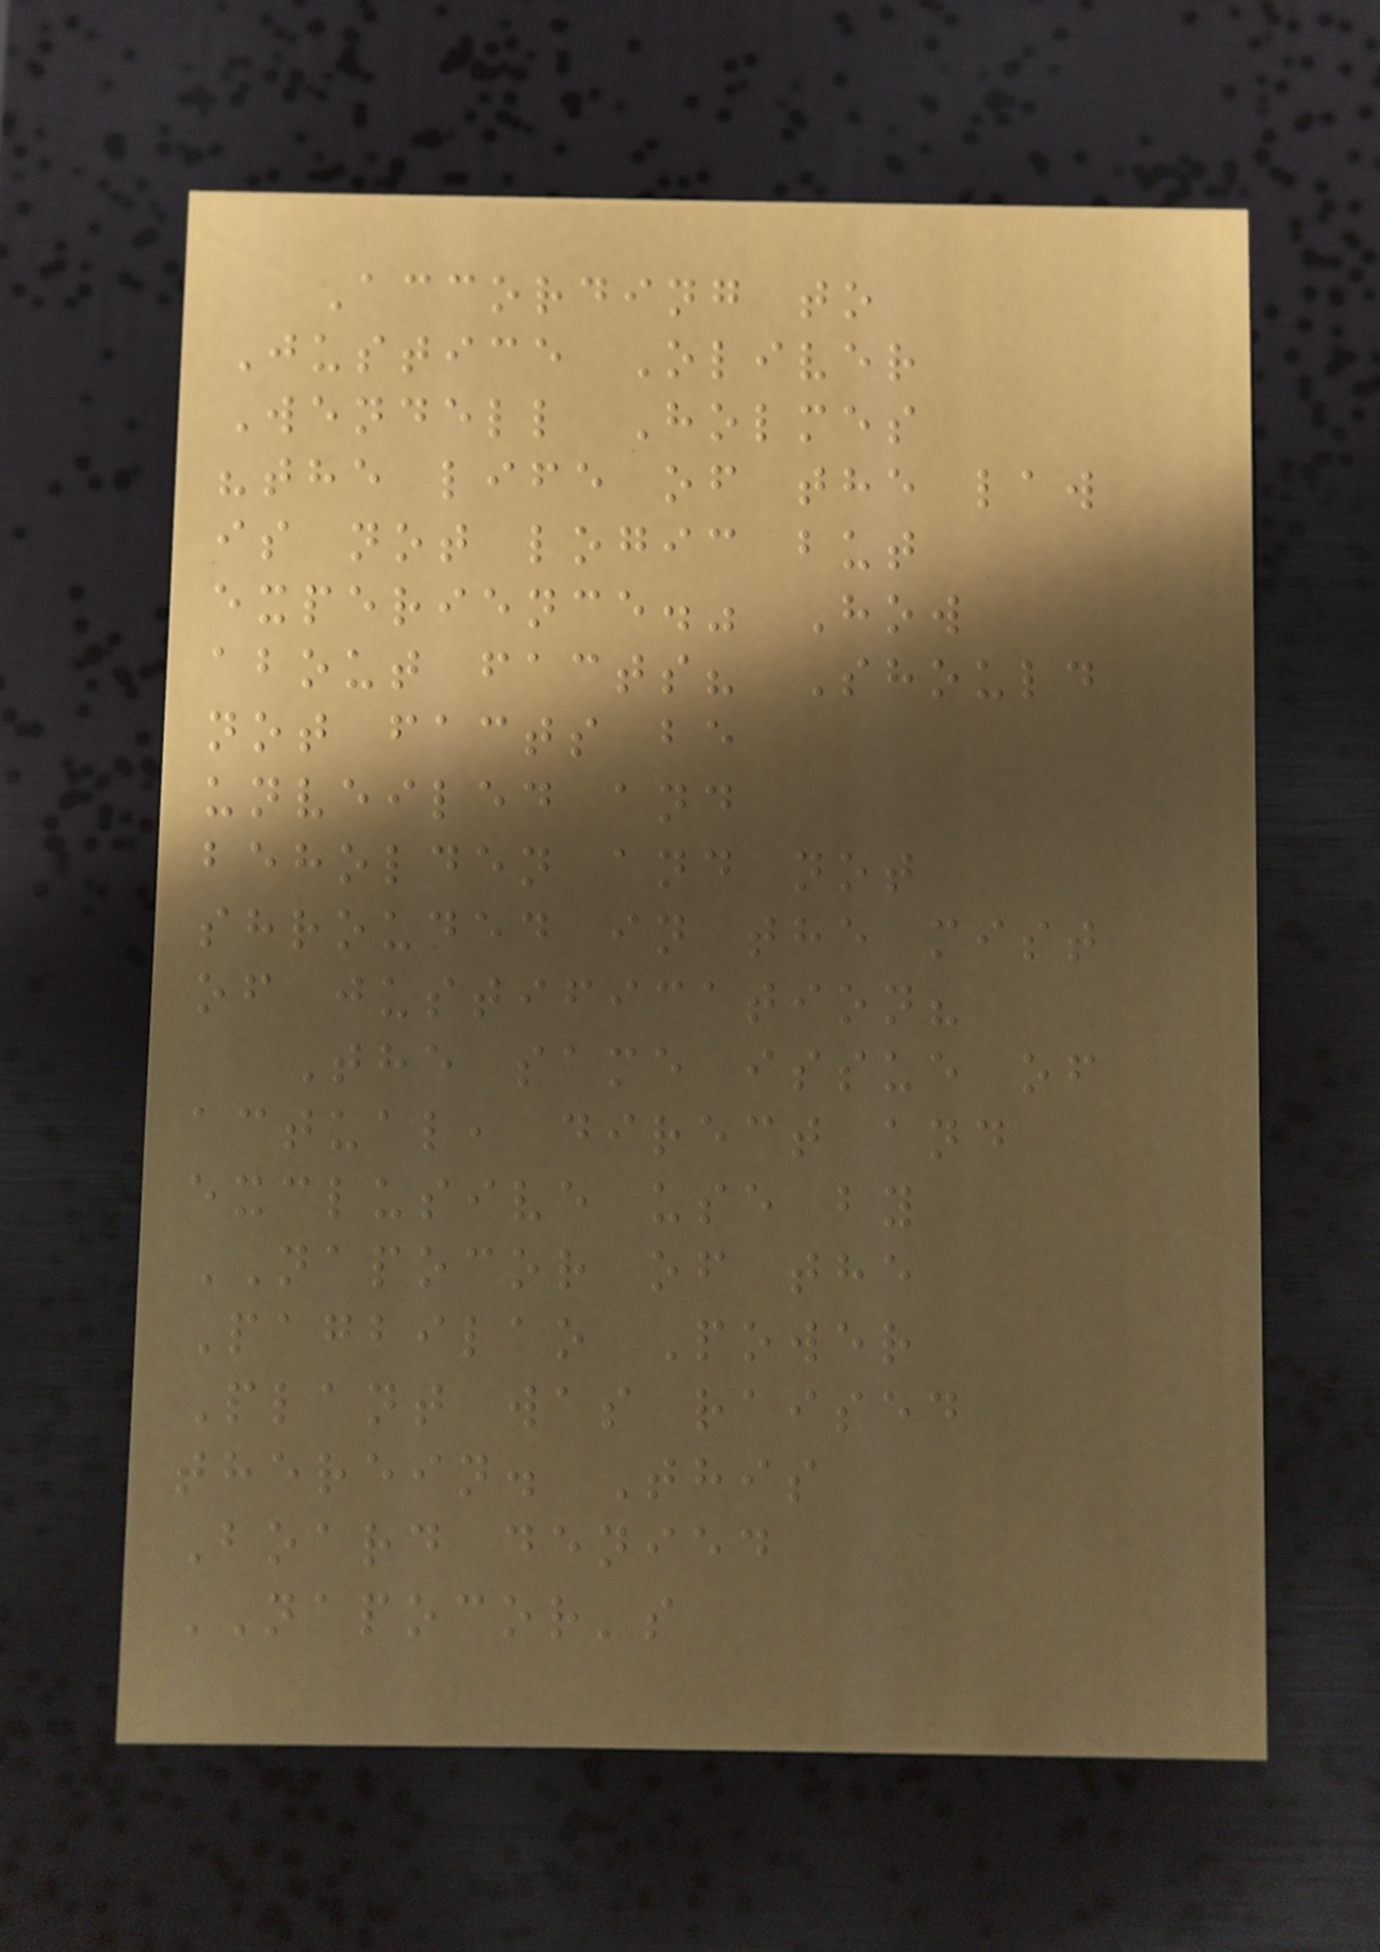According to
Justice Oliver
Wendell Holmes
"the life of the law
is not logic but
experience." How
about facts? Should
not facts be
unveiled and
beholden and not
shrouded in the mist
of justification?
The same issue of
actual, direct and
exclusive use by
NAPOCOR of the
Pagbilao Power
Plant was raised
therein. This
Board denied
NAPOCOR's
